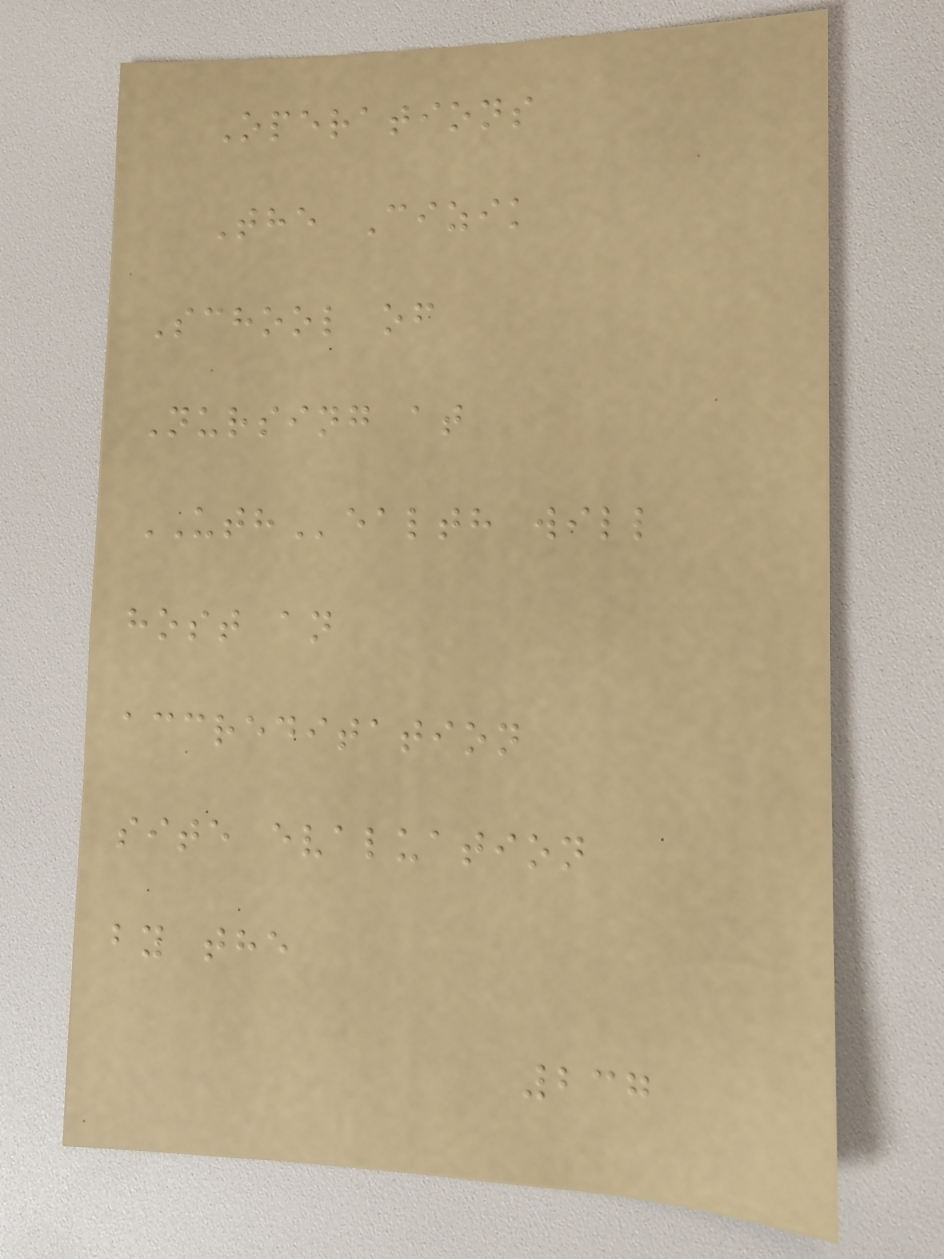Operations
The Cizik
School of
Nursing at
UTHealth will
host an
accreditation
site evaluation
by the
237
